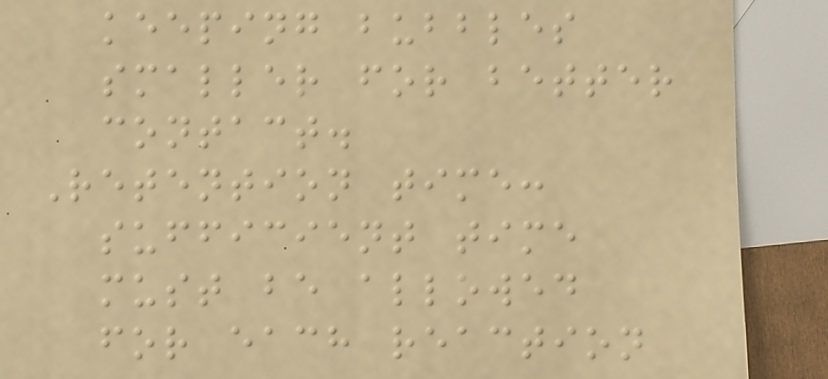keeping bubbles
smaller for better
contact.
Retention time:
sufficient time
must be allowed
for each reaction
